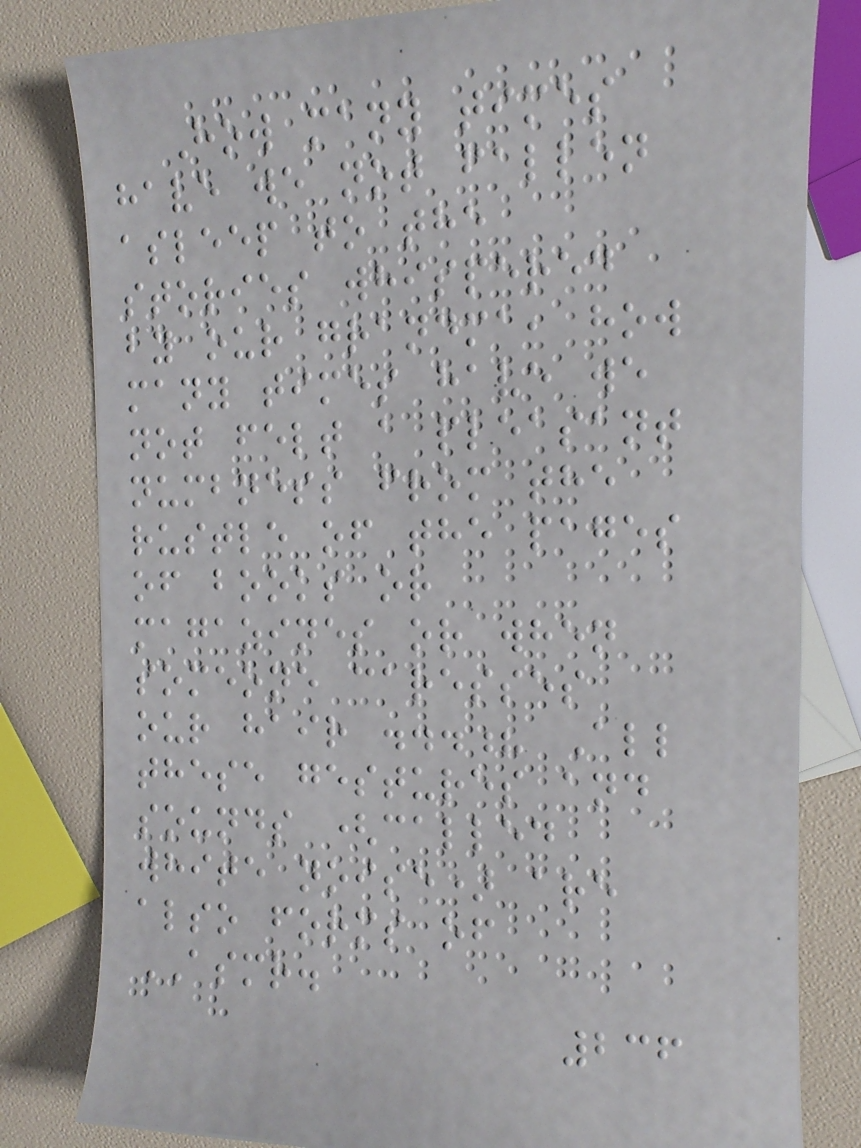How many times
have we not fallen
asleep to the
stories whispered
by our grandma, how
many times have we
not felt a pleasant
numbness from the
rustle of the pages
of books or
magazines or when
someone caresses
our hair ...? All
these gestures and
sounds (called
white noise) are
also forms of
ASMR.
236
